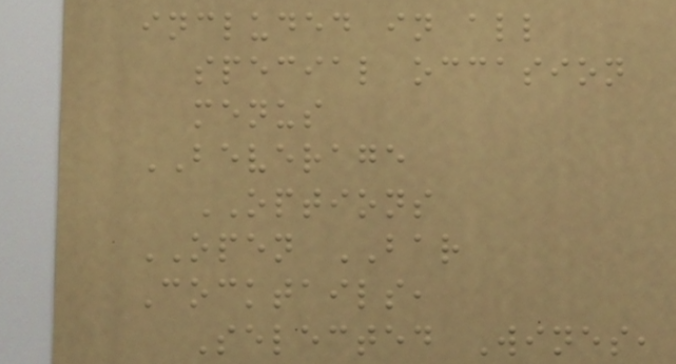included in all
special occasion
menus
BEVERAGE
OPTIONS
OPEN BAR
Cocktails,
Selected Wines,
